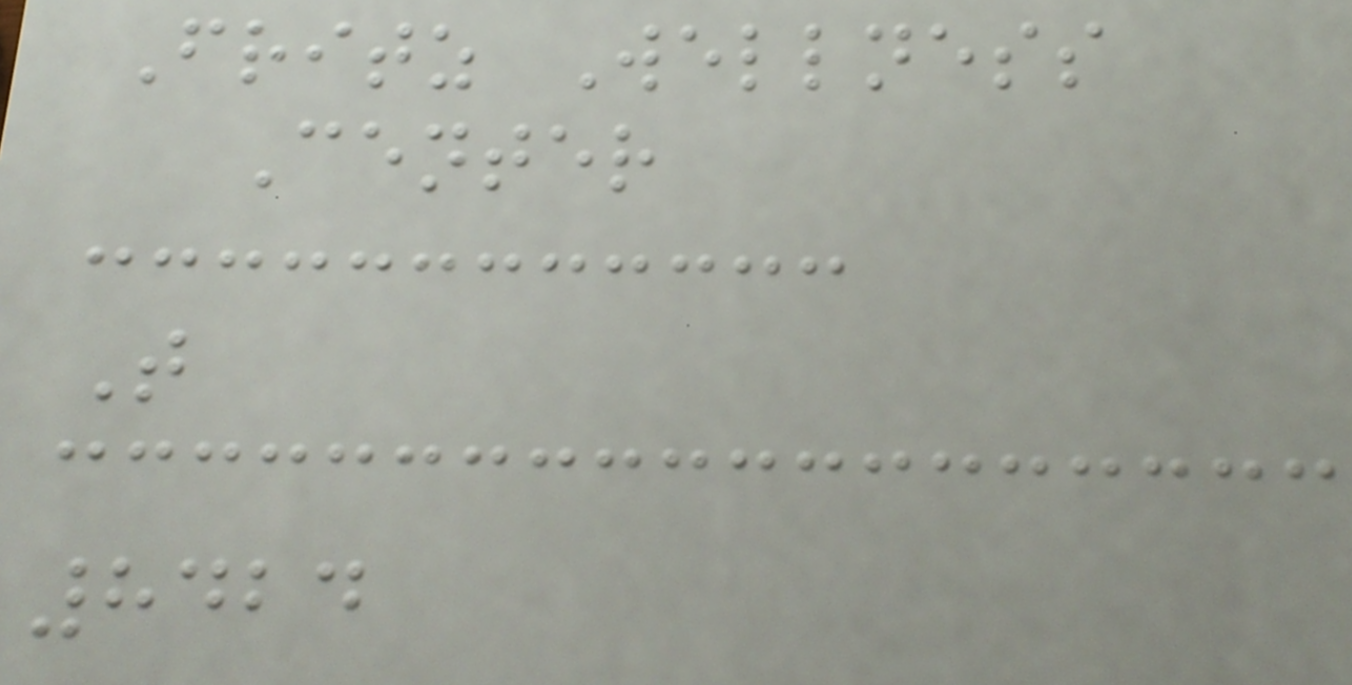Fritz Wellness
Center
T
8424
